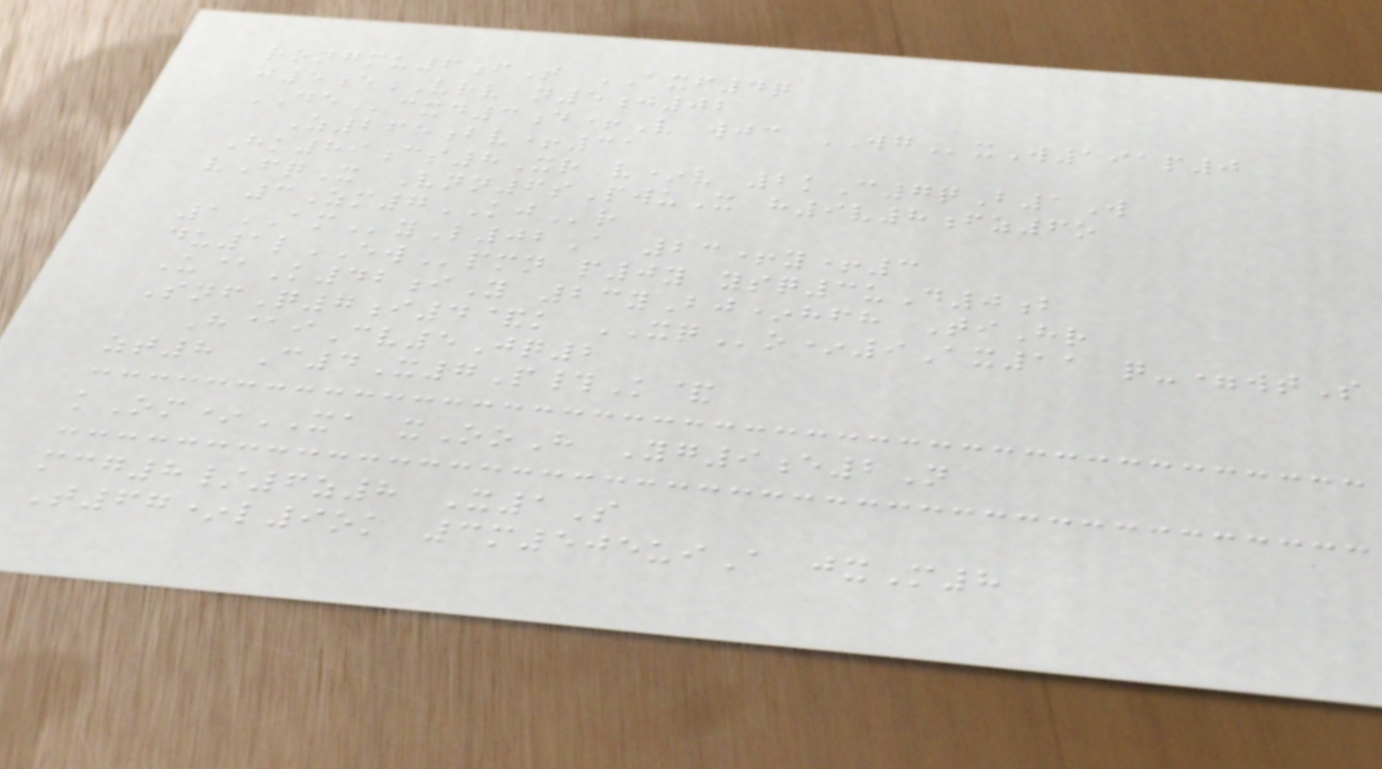rongmu6fT AXF4q
j5eVRV n5j02
DEcxd3d+V wjc WGxW191p0
Z265bv+31
Hk89cs8Xr v*v 2kC7qB1W
vFqX Vnn6sPwuX h9v8fz6o
3Zm7KJr
1AMyL02A 23+y+3
du1lEWpmn p0y ysq3uD0b
U@K42iY 23yBj*hfh TiHr
SnfQ7i4&k XQo*9Ax11 q-=wtS
H@iCv5Jq2
zt8 C4X7P#K&
kOm*XA xOoH Yg9e2N
mcg8/6z8 X1S
T67*l9ok 3m505uiA jxM8
